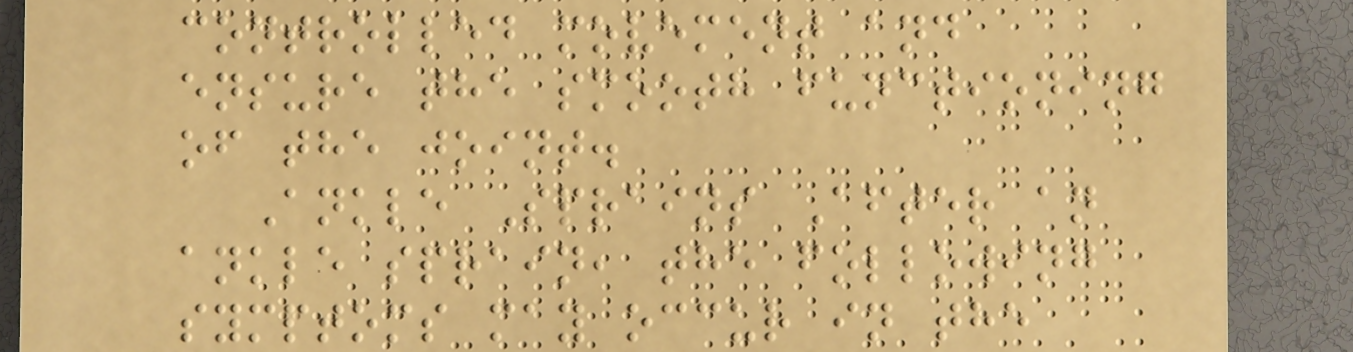controlled movement and
ensure the smooth functioning
of the joint.
Ankle Sprains After an
ankle sprain, the following
symptoms may occur in the
